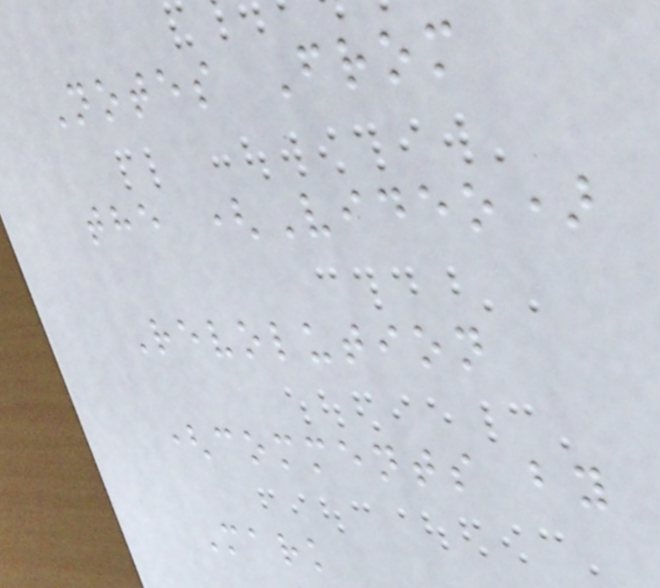Notes From
the (Video)
Revolution
(comments by
Mark
